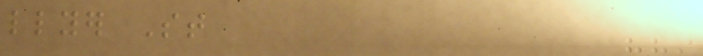llyer St
